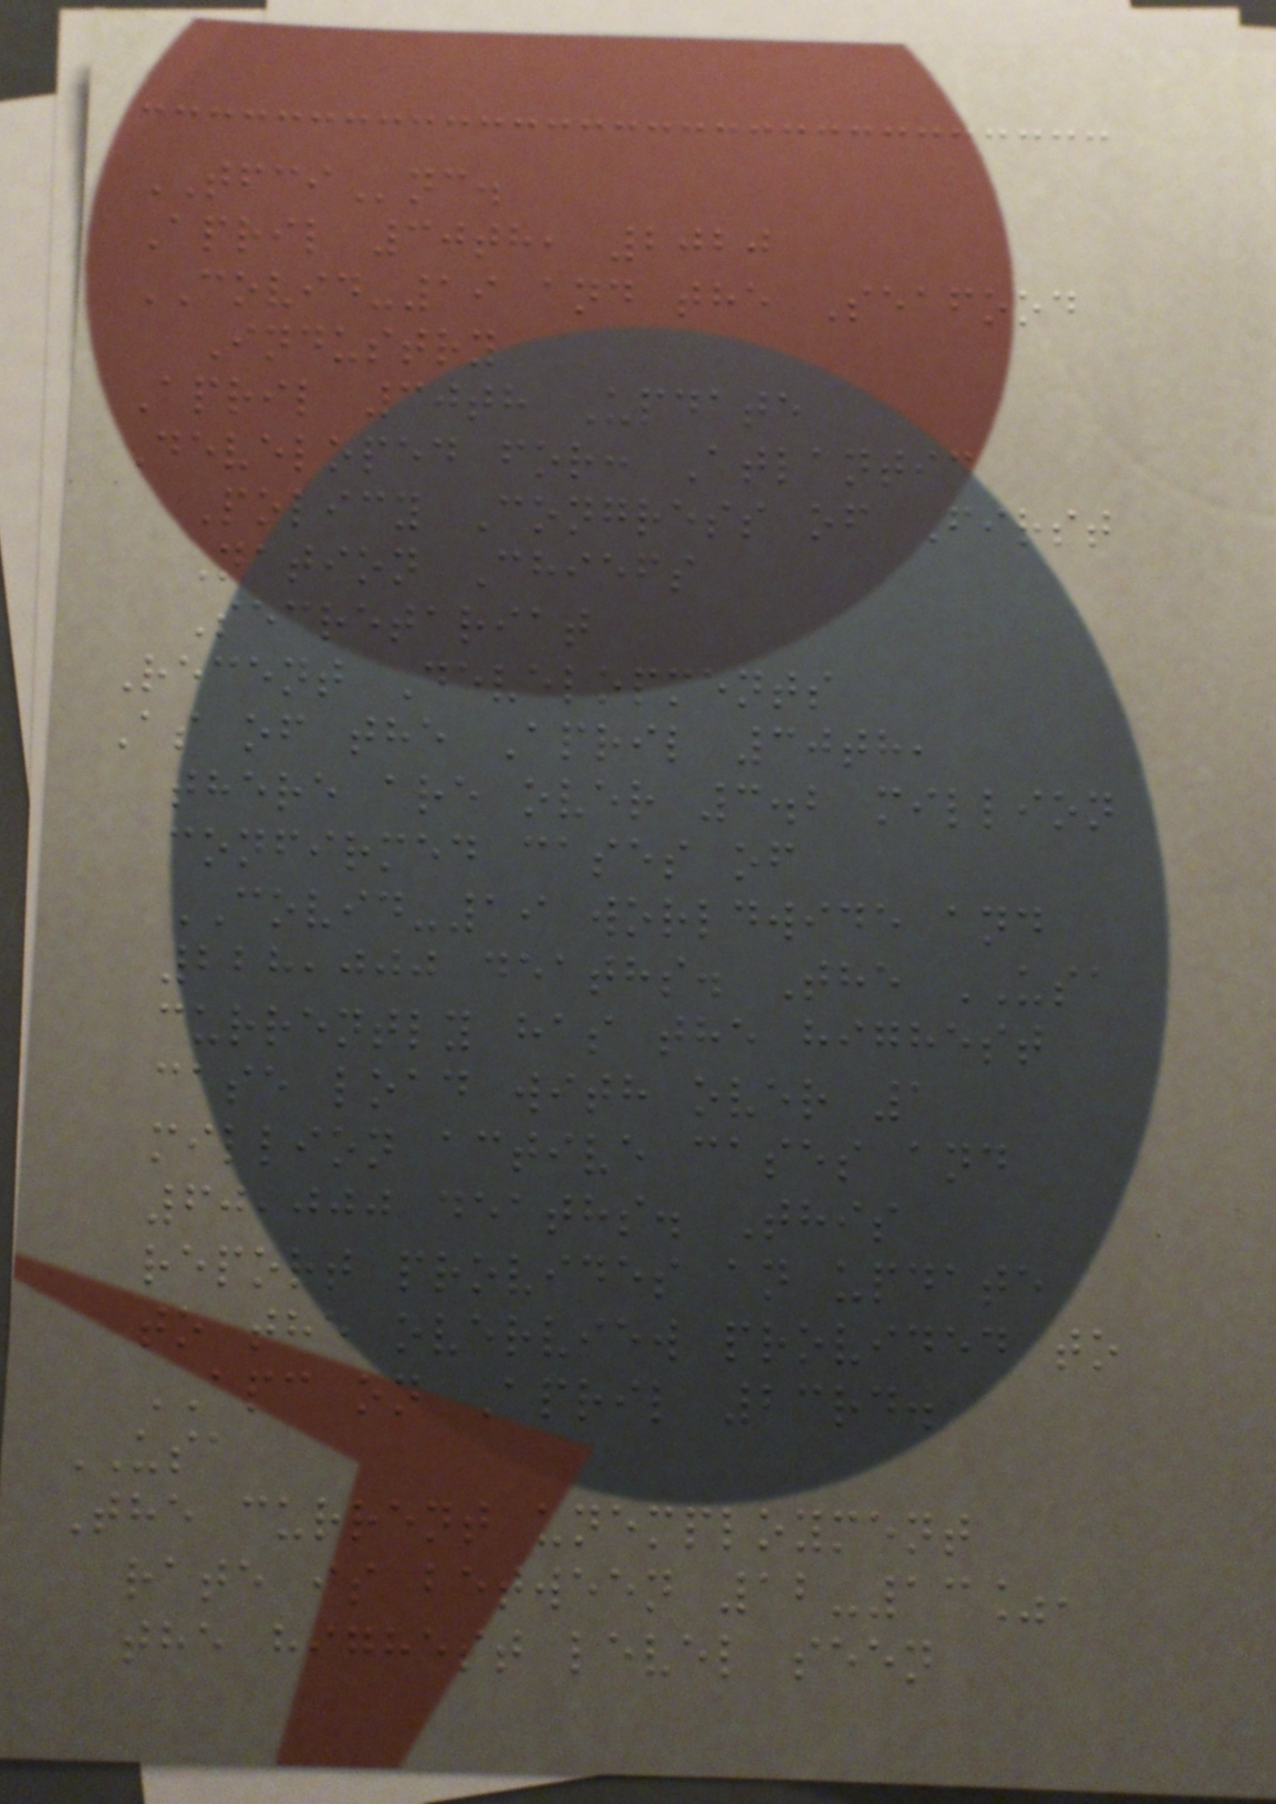TFCInc.
April 30th, 2020
COVID-19 and the Seafood
Industry
April 30th Update
Developed for: Atlantic
Policy Congress of First
Nation Chiefs
Secretariat
Recent Developments
As of the April 30th,
there are over 3.2 million
confirmed cases of
COVID-19 worldwide and
228,000 deaths. The USA
currently has the highest
case load with over 1
million active cases and
60,000 deaths. This
report provides an update
to the overview provided to
APC on April 23rd.
USA
The current unemployment
rate is between 12-13%,
the highest level seen
